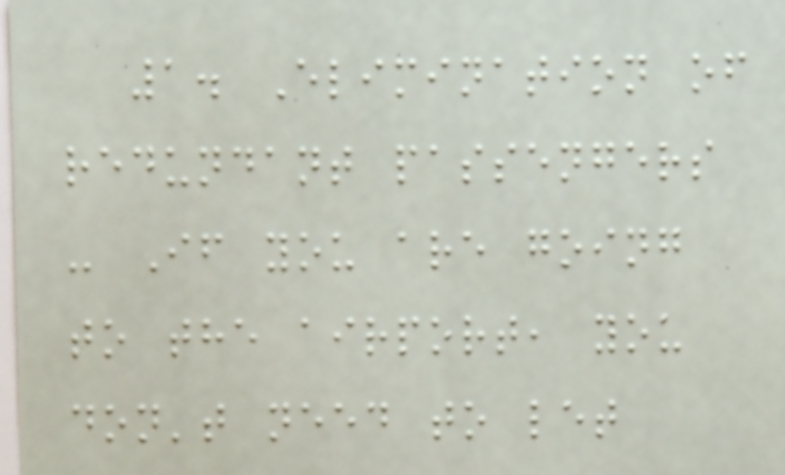1. Elimination of
redundant passengers
- If you are going
to the airport, you
don't need to let
